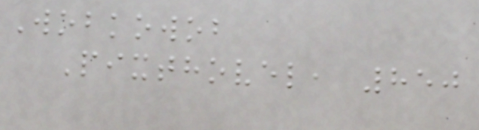Wobkowob
Pixthovel, 850
